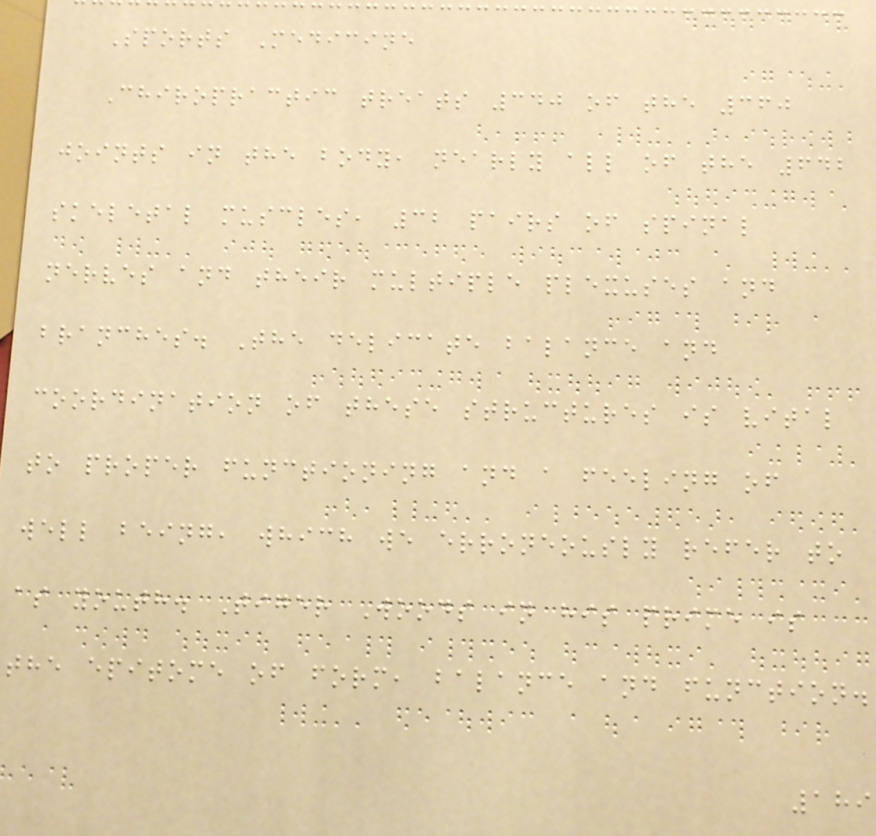Sports Medicine
Chiropractic treats 340 of the 360
joints in the body, nearly all of the 642
skeletal muscles, 32 pairs of spinal
nerves and their multiple plexuses and
branches. The delicate balance and
coordination of these structures is vital
to proper functioning and a feeling of
well being, which we erroneously refer to
as youth. Tiger Woods in his prime is
the epitome of form, balance and function.
189
